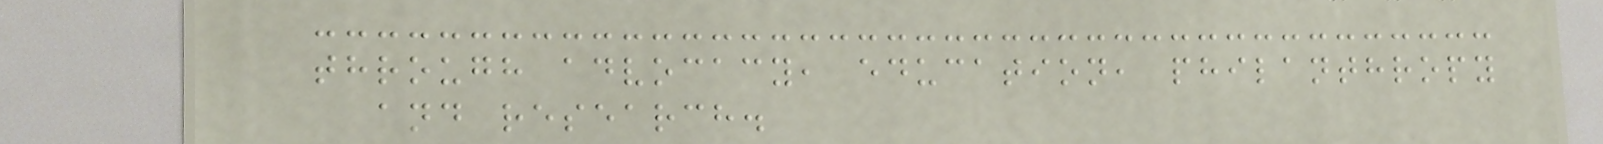through advocacy, education, philanthropy
and research.
